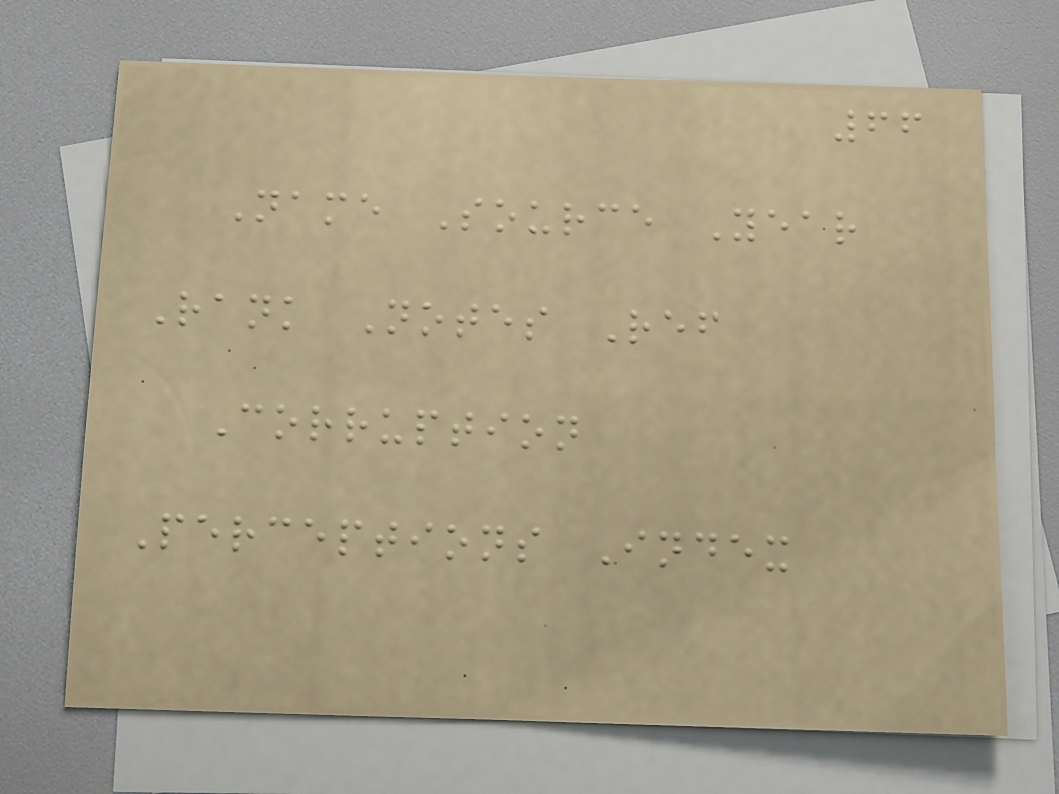66
Name Source Year
Rank Notes Ref
Corruption
Perceptions Index
